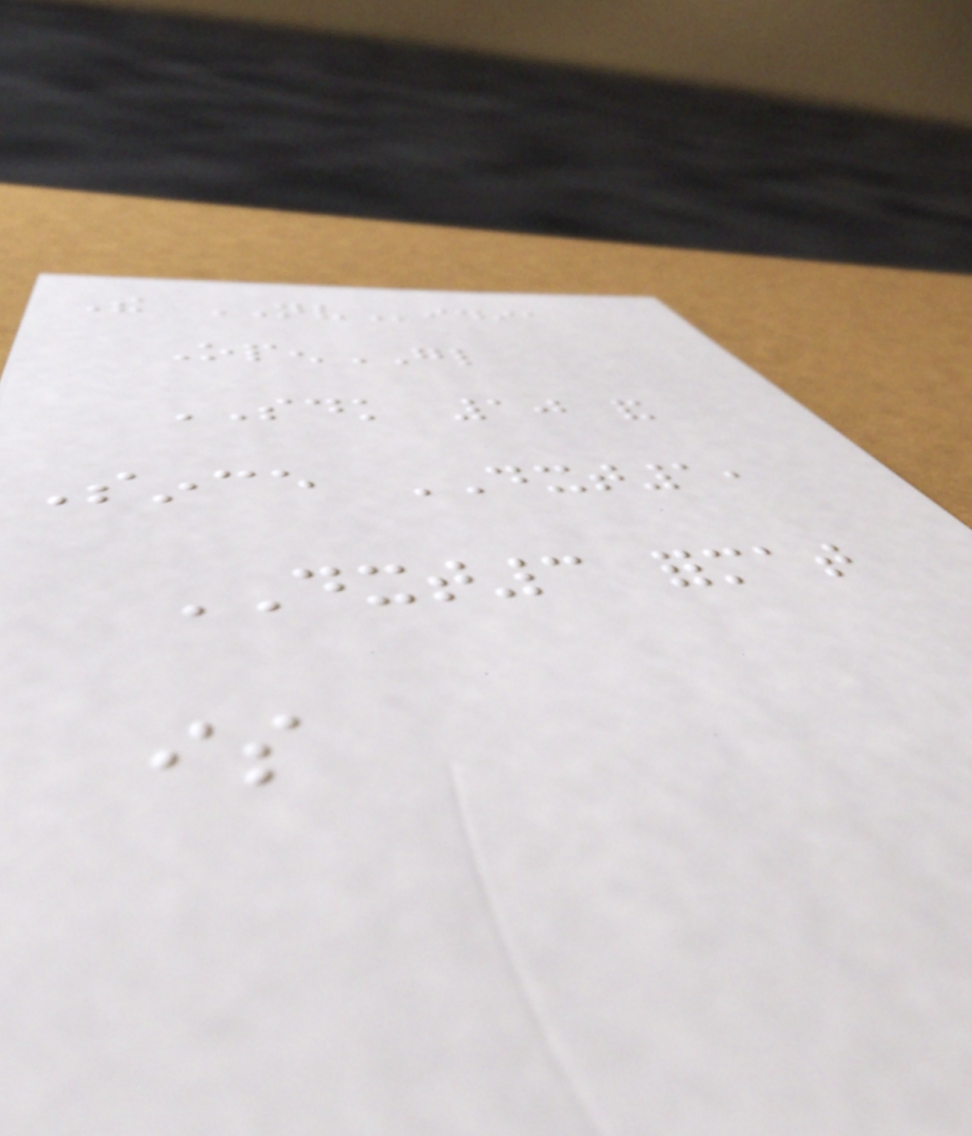The NVidia
OpenGL
SDK 10 and
Since DXT1,
DXT3 format
is
